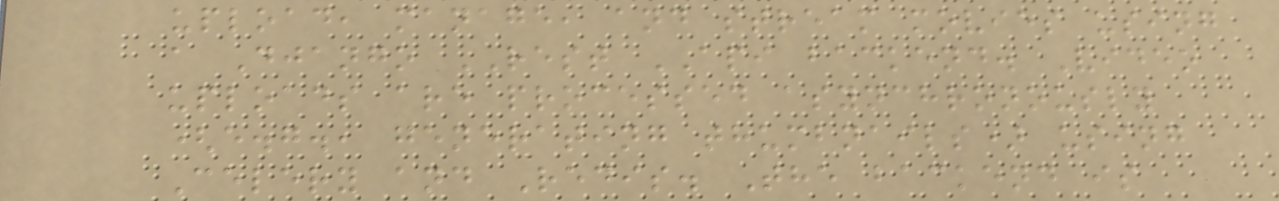upload, manage, and stream movies using
a Django REST API backend. Video
uploads are processed asynchronously
(e.g., generating thumbnails) using
Celery and Redis. The backend is
